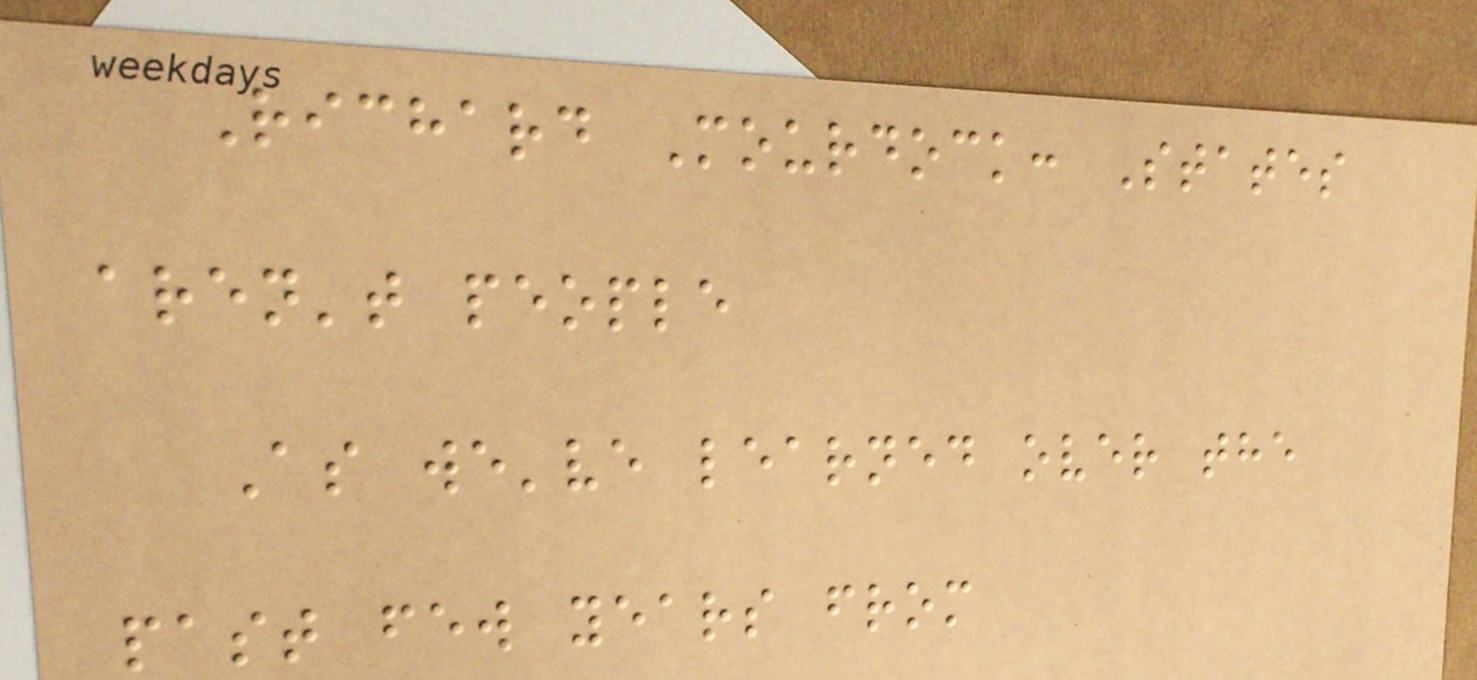Richard Mourdock: States
aren't people
As we've learned over the
past few years from
